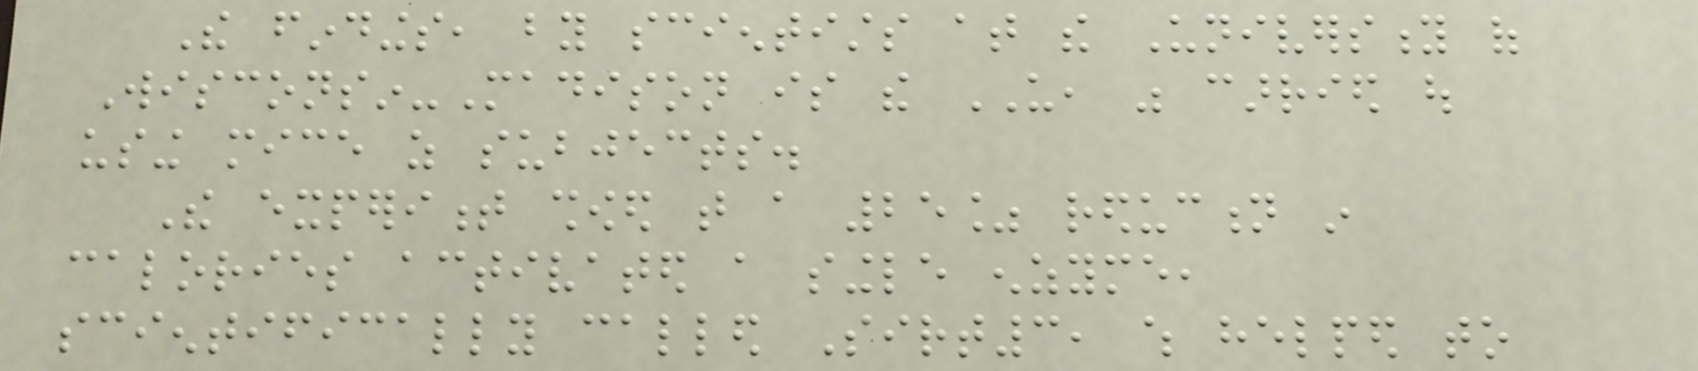The findings, by scientists at the University of
Wisconsin-Madison is the US, was carried out
using mice as subjects.
The experiment showed that a 25% reduction in
calories activated a single enzyme,
scientifically called Sirt3, which helped to
